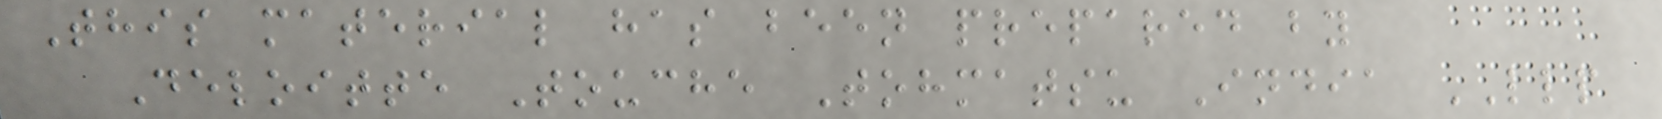This material has been prepared by
Deloitte Touche Tohmatsu India LLP
